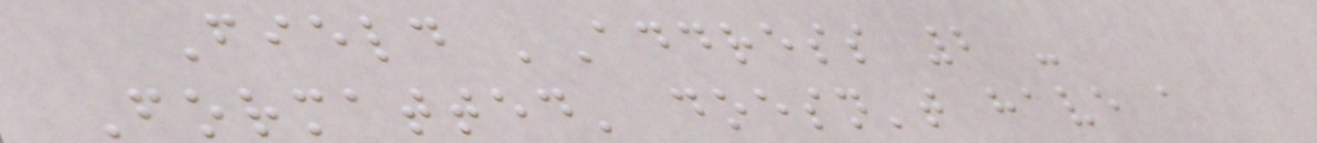Field 'Address 2 -
Formatted' doesn't have a
